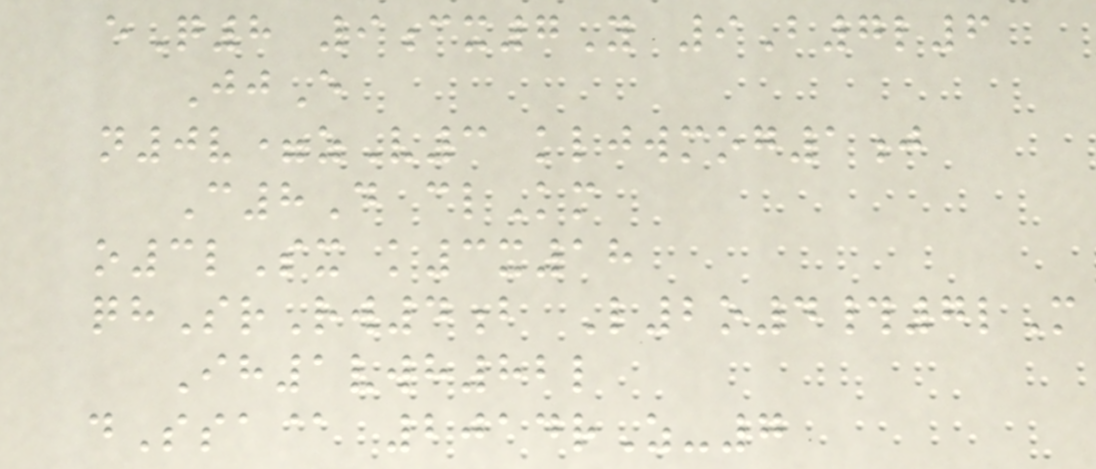eQ8 9cx7Y 9B7l6
JjE
n0v=zV3 kljwmog1j
C8D clKm
o3lSx k3x18
qhSrRw4b L2o4#7lM
Ih1vwh82l
dSsa@ 2014rZ-7
